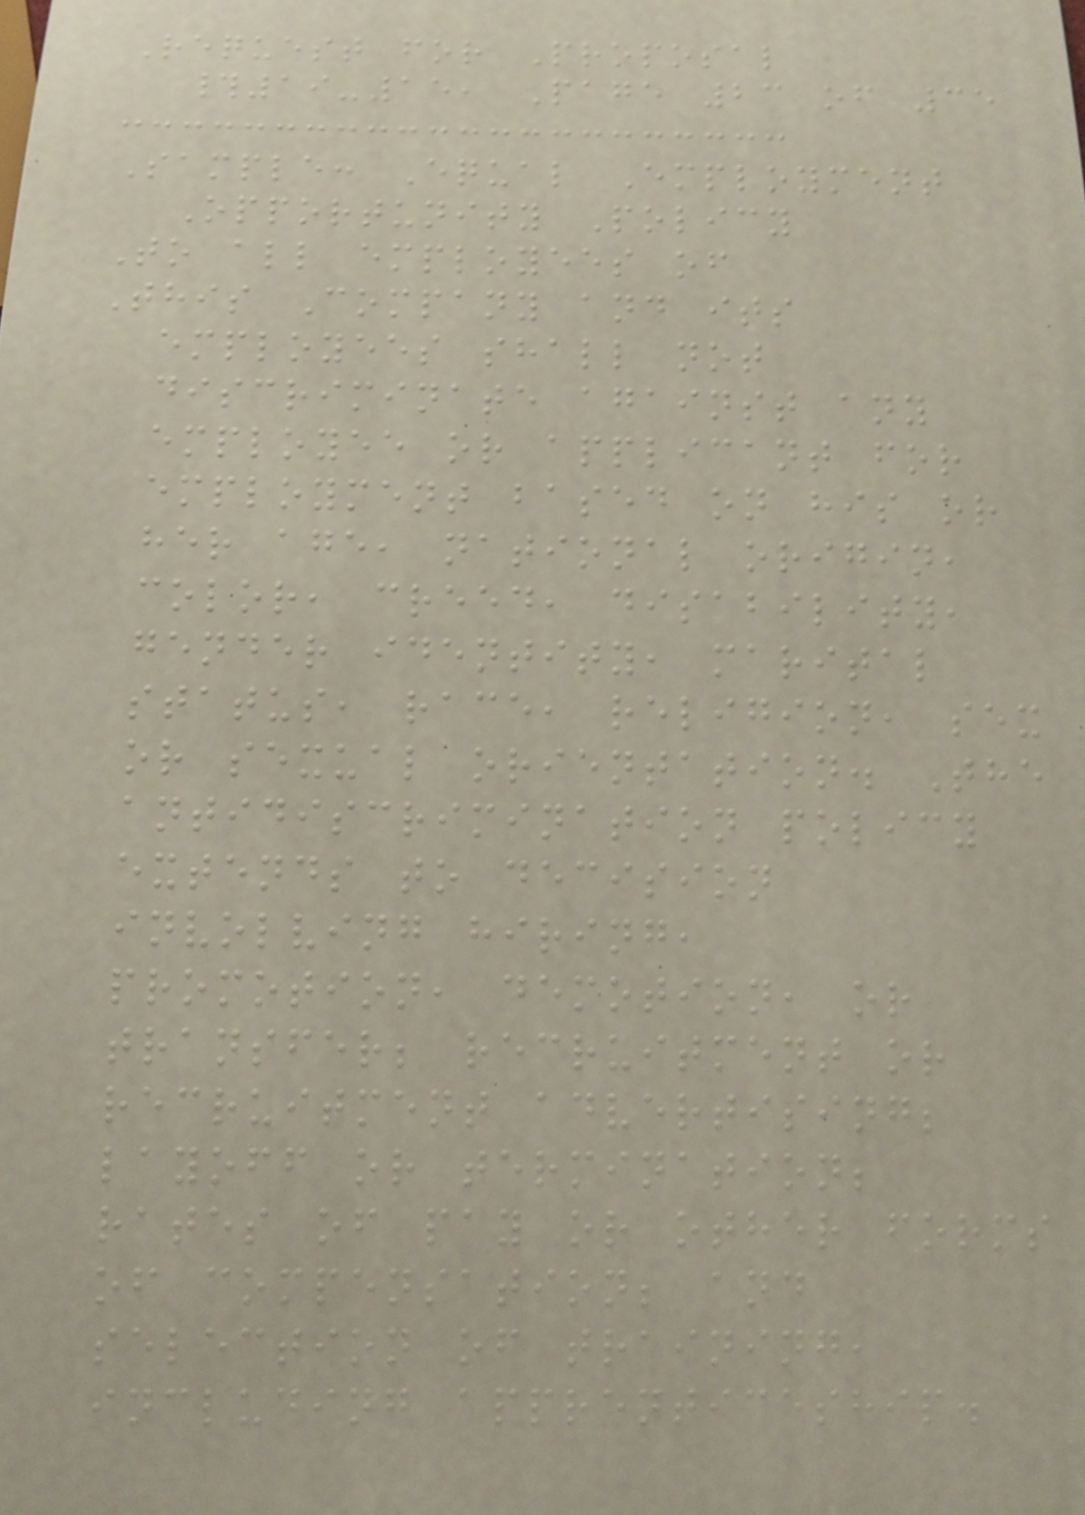Request for Proposal
#19-15, Page 23 of 35
Sample: Equal Employment
Opportunity Policy
To all employees of
This Company and its
employees shall not
discriminate against any
employee or applicant for
employment based on his or
her age, national origin,
color, creed, disability,
gender identity, marital
status, race, religion, sex
or sexual orientation. The
antidiscrimination policy
extends to decision
involving hiring,
promotion, demotion, or
transfer; recruitment or
recruitment advertising;
layoff or termination;
rates of pay or other forms
of compensation; and
selection of training,
including apprenticeship.
